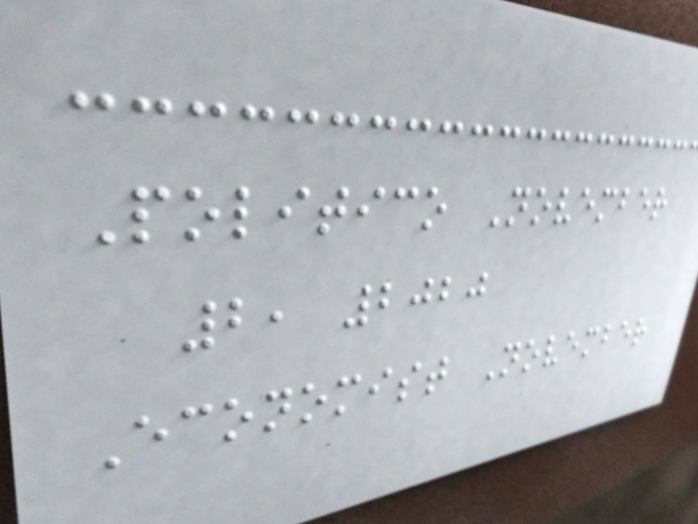Politico November
2, 2020
Economist November
